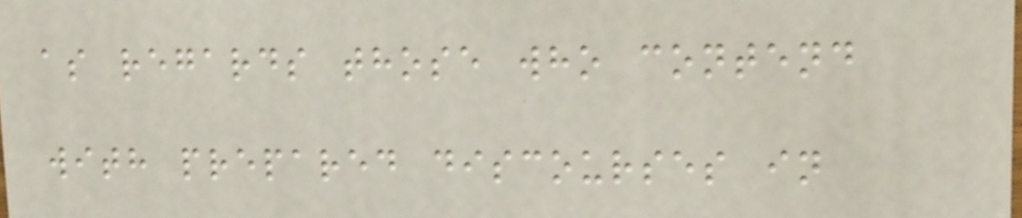as regards those who contend
with prepared discourses in
